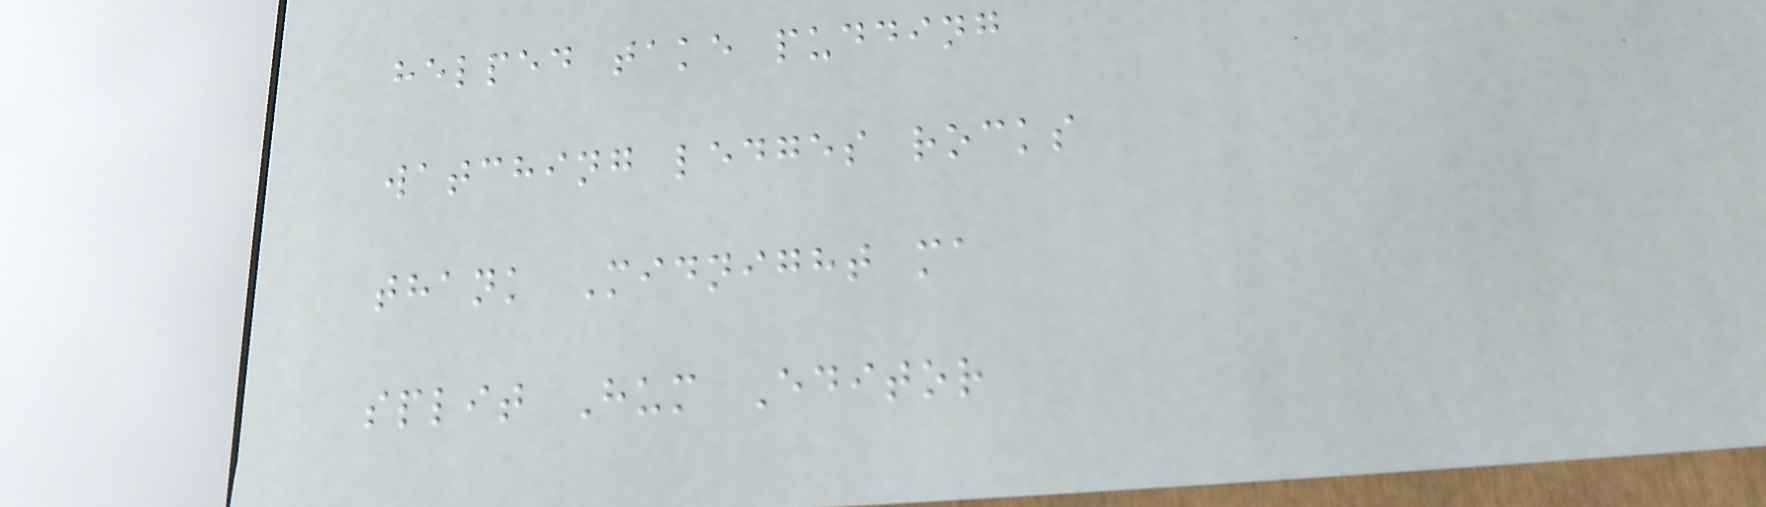helped take pudding
watching ledges rocks
thank Midnight ma
split Hum Editor
